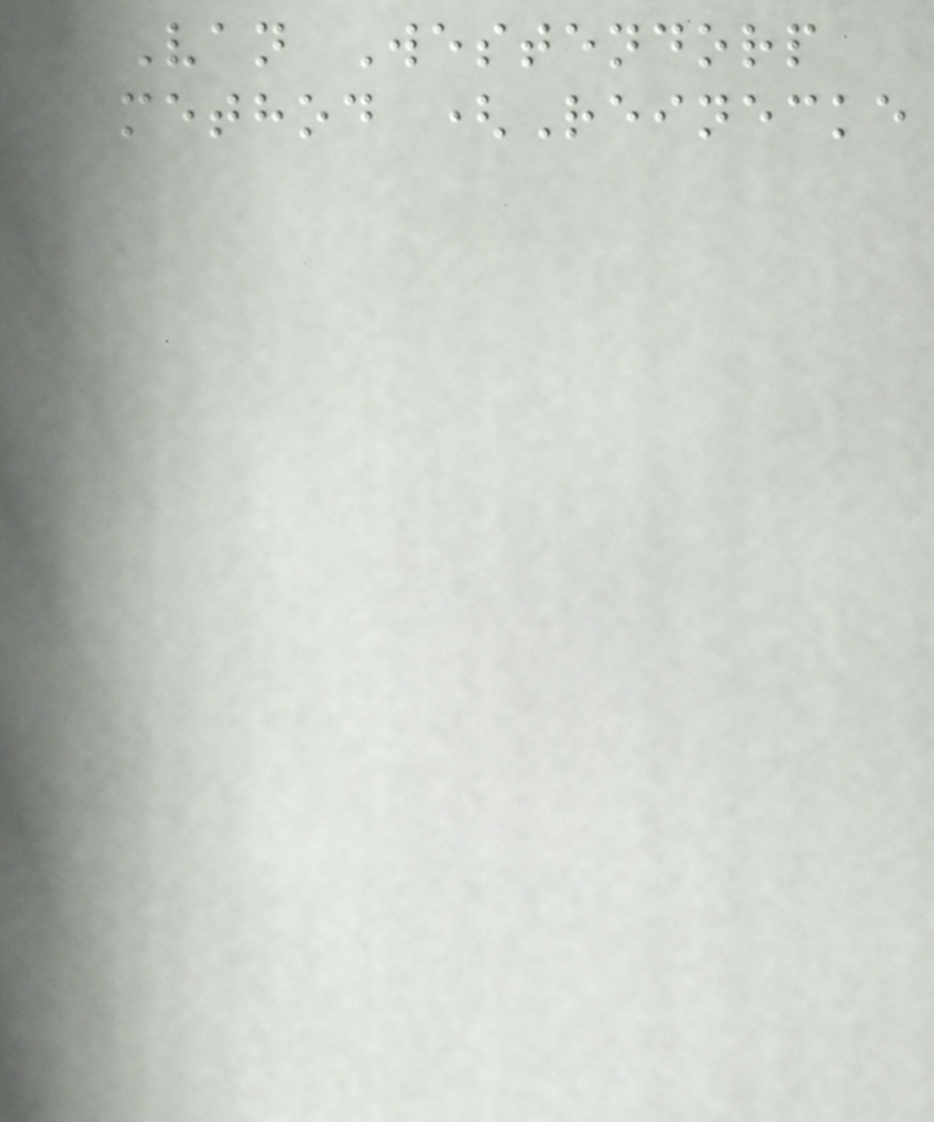Van Westendorp
method (Reinecke
